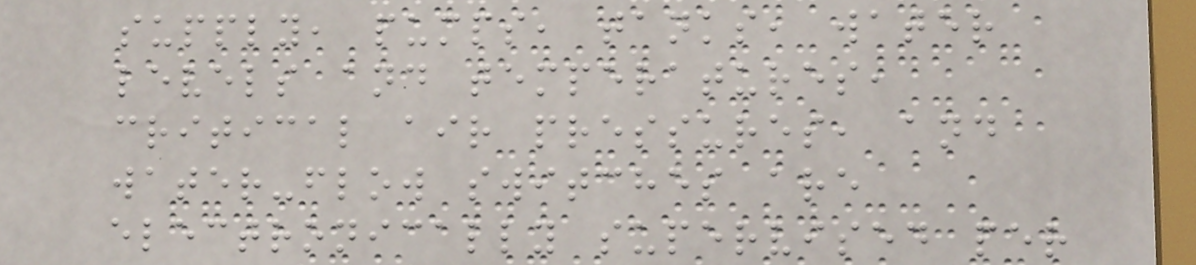supply, pumps, tanks, water
levels and temperatures,
critical air pressures, and
water-flow switches are
electronically supervised per
